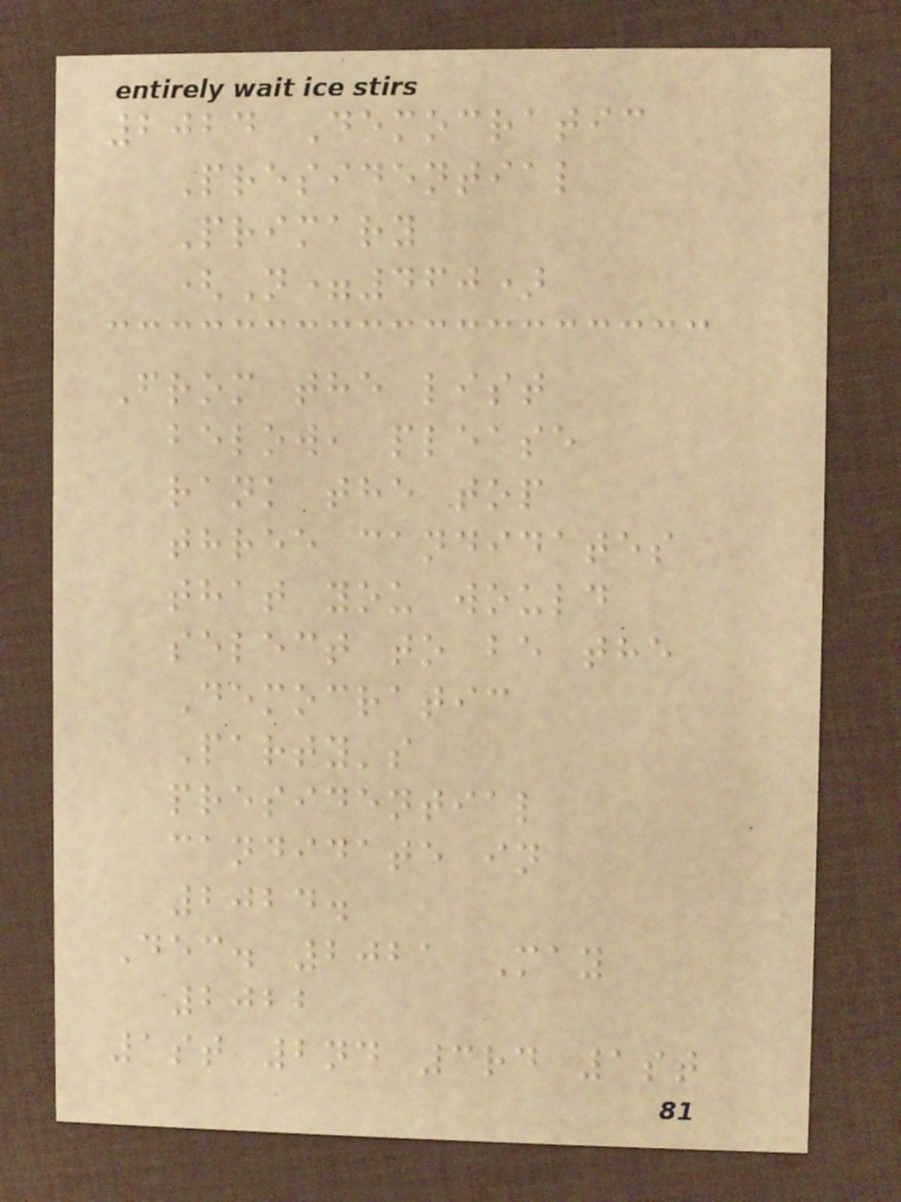2024 Democratic
Presidential
Primary
(N=460)
From the list
below, please
rank the top
three candidates
that you would
select to be the
Democratic
Party's
presidential
candidate in
2024.
Dec. 2021 May
2022
1st 2nd 3rd 1st
